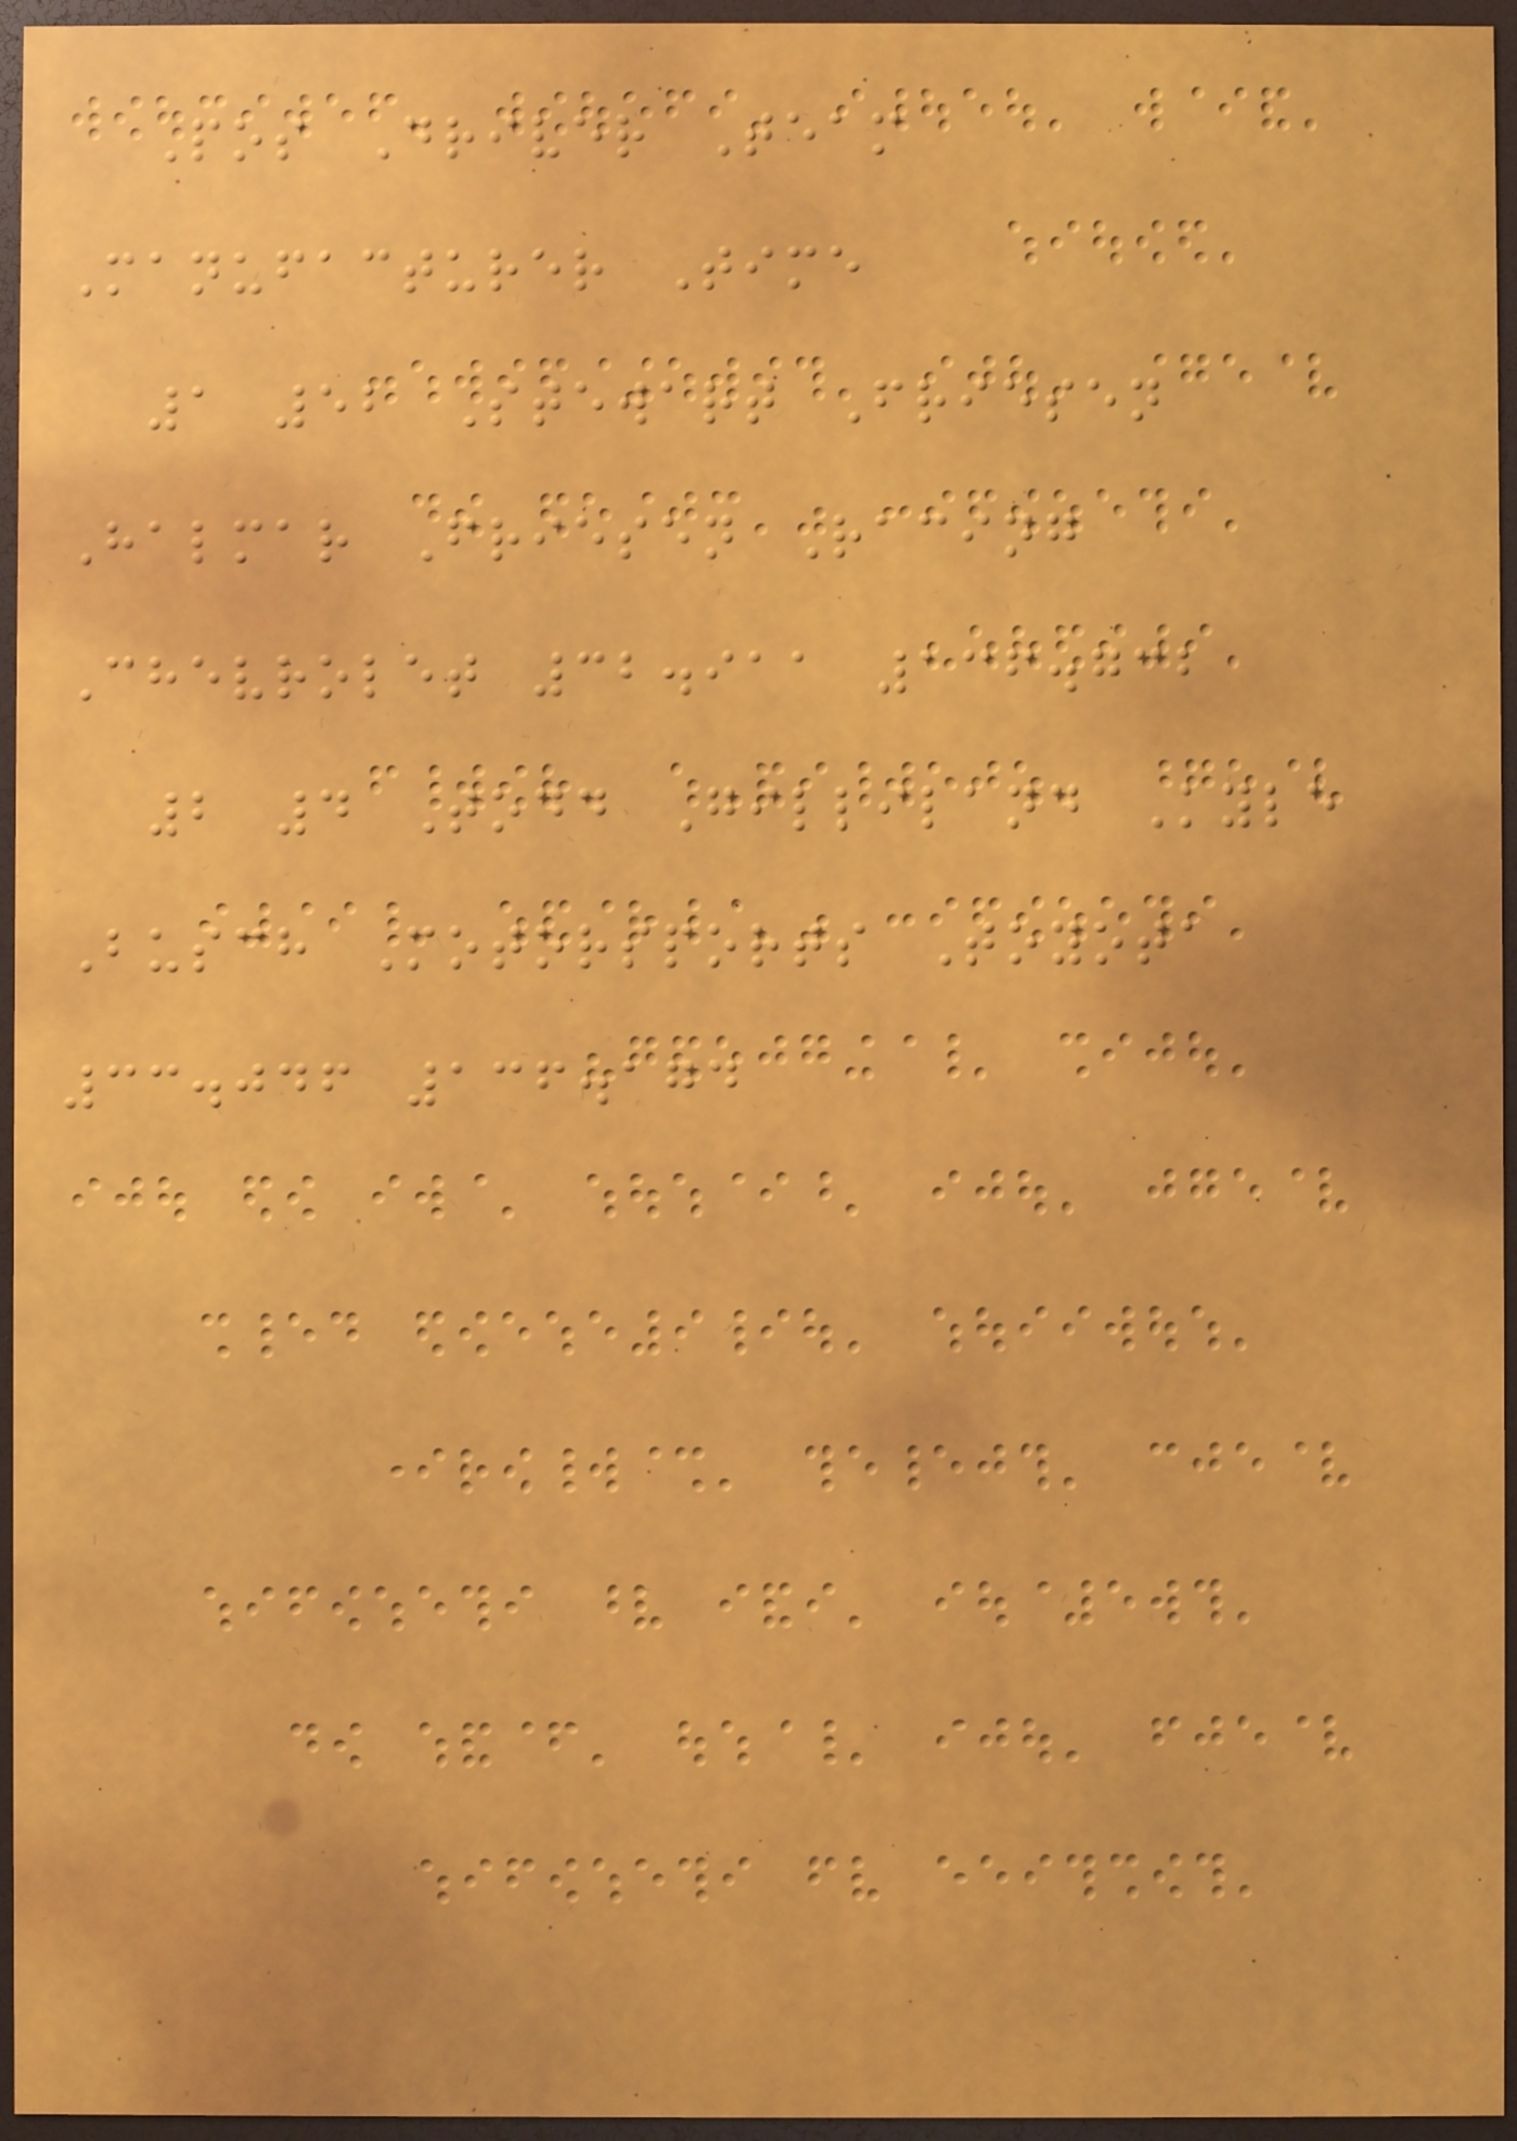Pos Driver Team
Manufacturer Time
1 52 Stewart Friesen
Halmar Friesen Racing
Chevrolet 32.911 136.732
2 4 Todd Gilliland Kyle
Busch Motorsports Toyota
33.046 136.174
